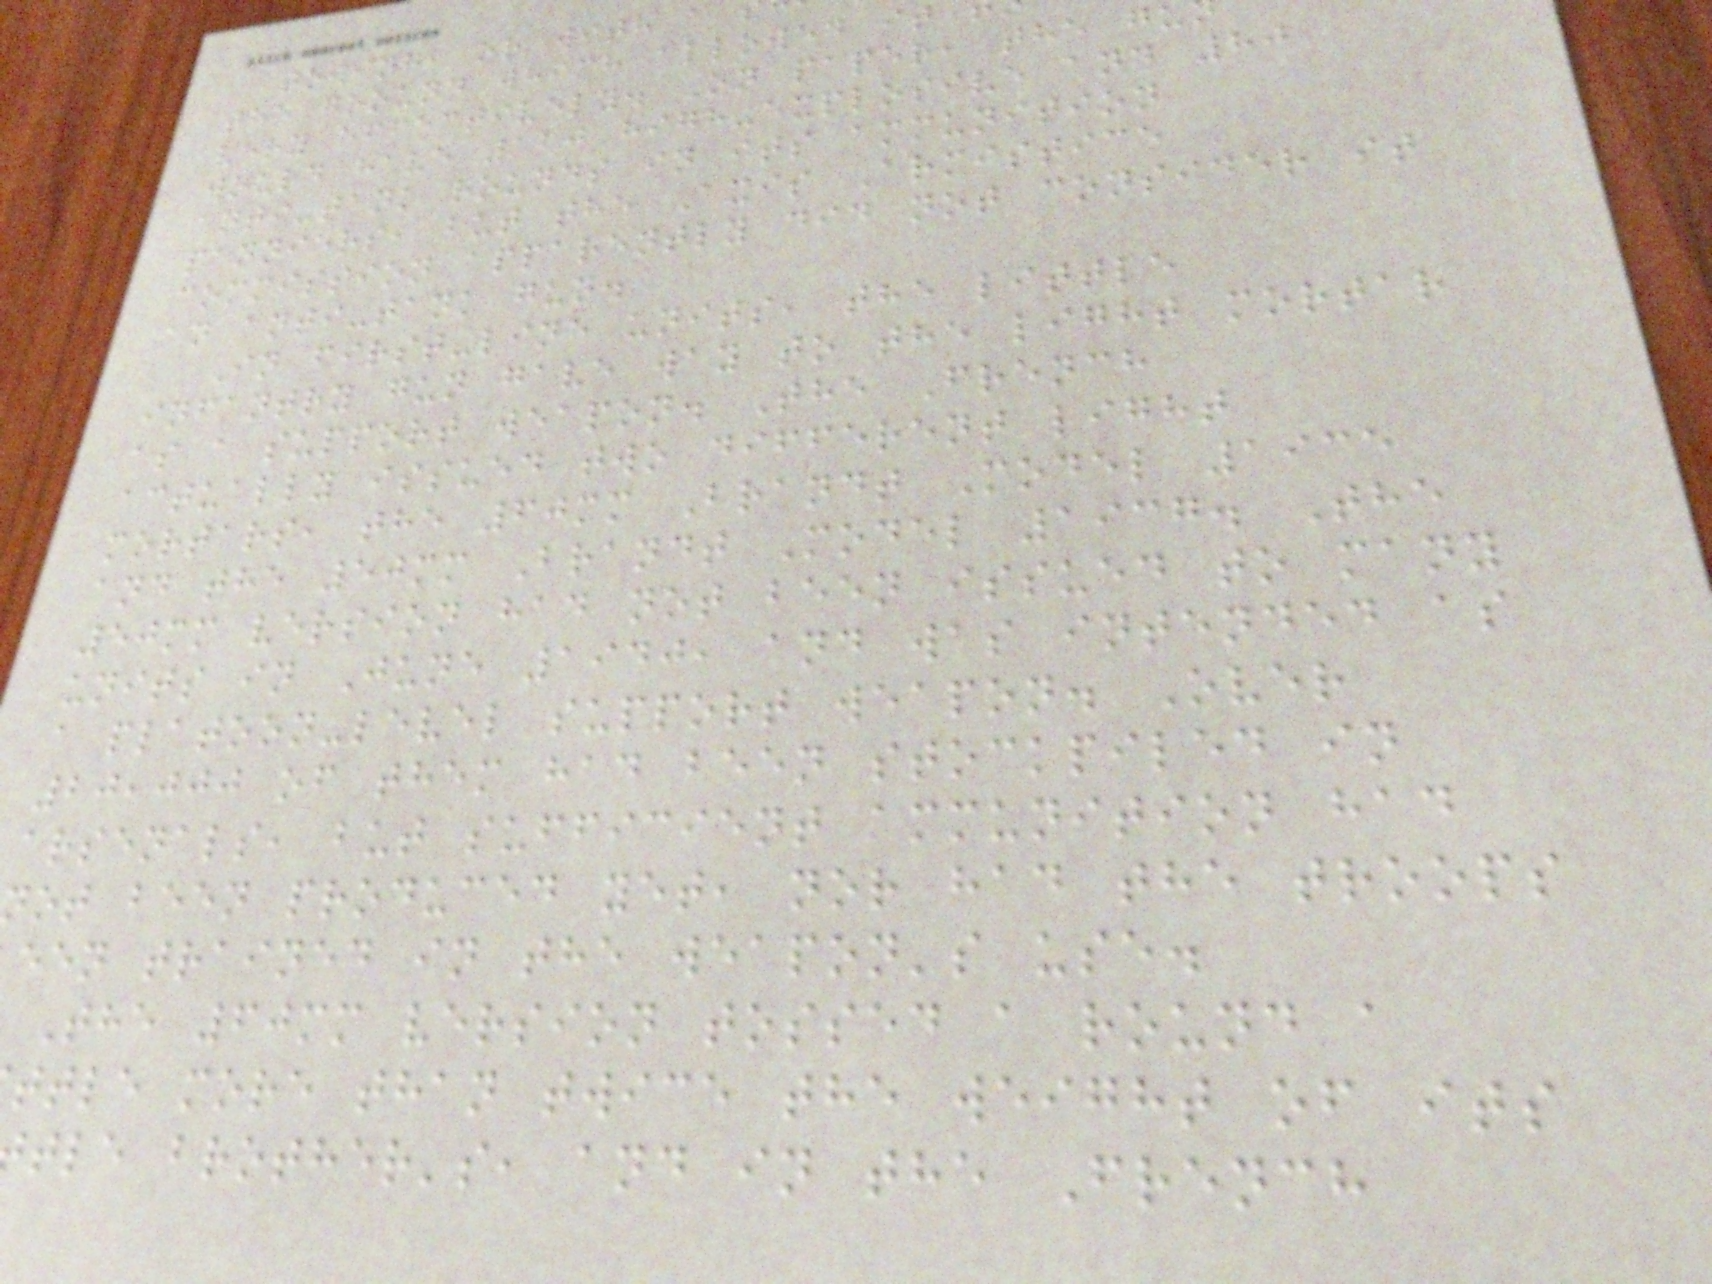towing, or with a
the ground which allowed it
very effectively. On paper, the gu
would have 120 high-explosive and 80
anti-tank rounds in its ammunition
panniers, but the Axis Armistice
commission apparently did not consider it
an anti-tank gun.
In first-line units, the little
infantry gun gave way to the light mortar
as a support weapon. The French
actually issued two different light
mortars, the 60mm Brandt Model 1935
and the 50mm Brandt Model 1937. The
50mm version had not been issued to many
units in June 1940, and was intended as
a platoon-level support weapon. Over
20,000 of them had been stockpiled in
arsenals, but sufficient ammunition had
not been produced yet, nor had the troops
een trained in the weapon's use.
The 60mm version tossed a round a
ttle more than twice the weight of its
tle brother's, and in the French
